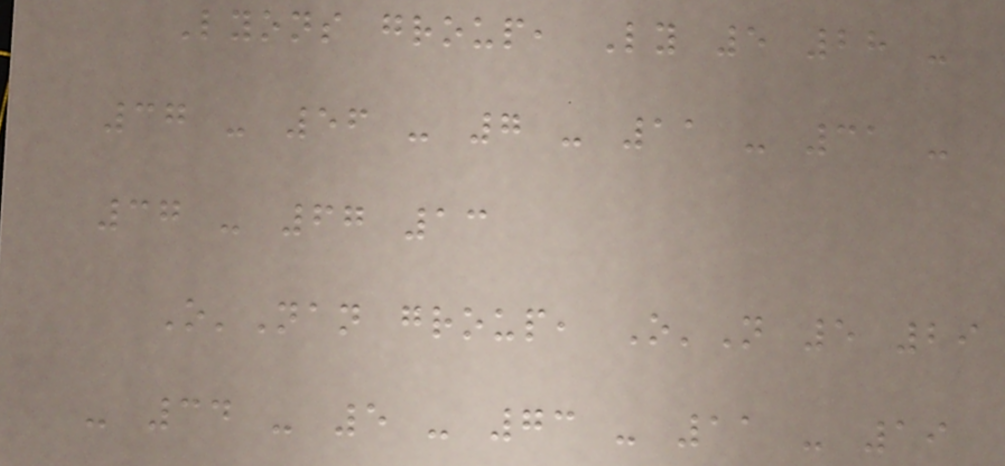Lyons group, Ly 5 28 -
37 - 56 - 7 - 11 - 31 -
37 - 67 13
O'Nan group, O'N 5 29
- 34 - 5 - 73 - 11 - 19
